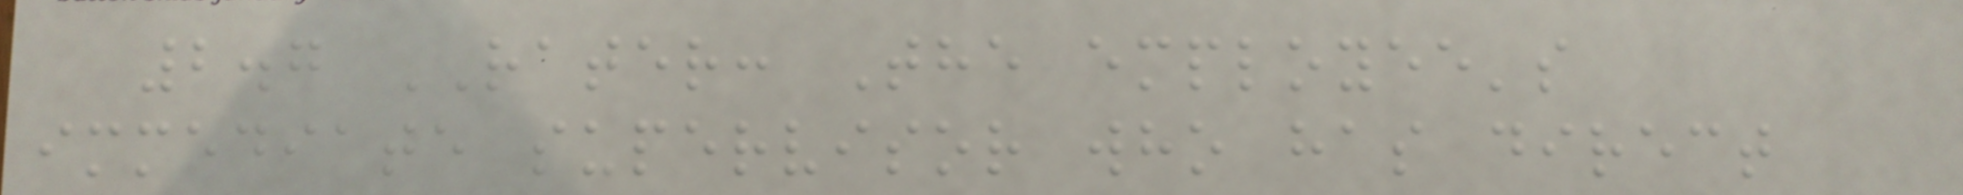2.7 RATER: The employee's
immediate supervisor who has direct
